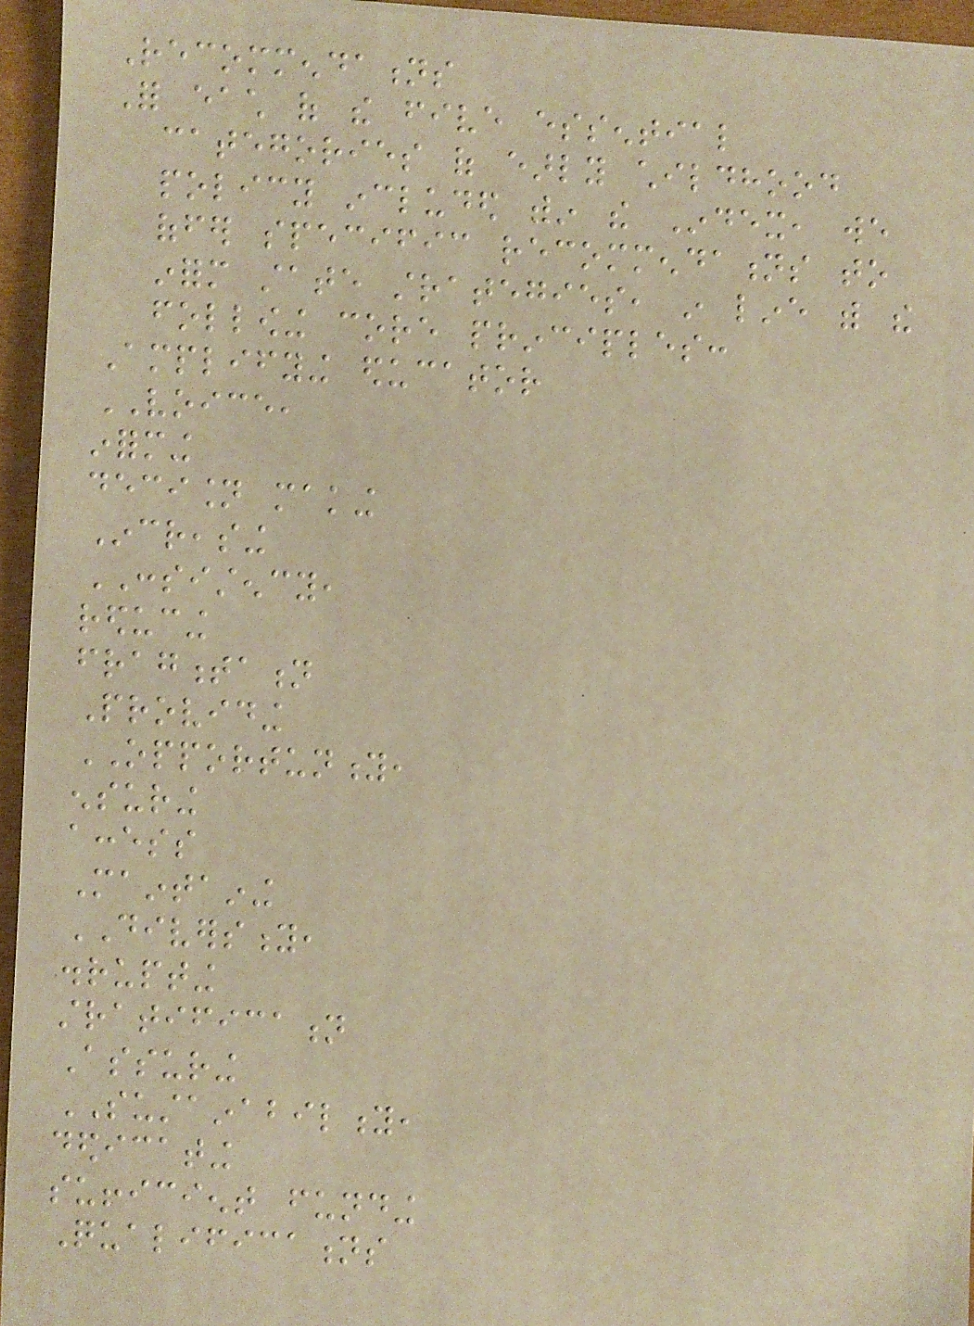Recommendations
For each of the five essential
categories of early childhood
policy included within the Index, we
offer specific recommendations to
inform state strategies, in line with the
following core principles:
Amplifying educator
VOICE,
informing
decision making
Increasing
CONSISTENCY,
reducing
fragmentation
Providing
OPPORTUNITY,
ensuring
access
Maintaining
DIVERSITY,
disrupting
stratification
Assuring
SUSTAINABILITY,
dedicating
sufficient funding
Qualifications
